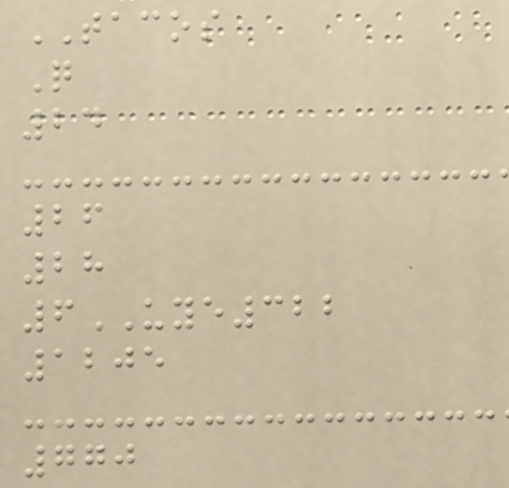TACOS
Q
24
26
28
6UYE322
1205
770
